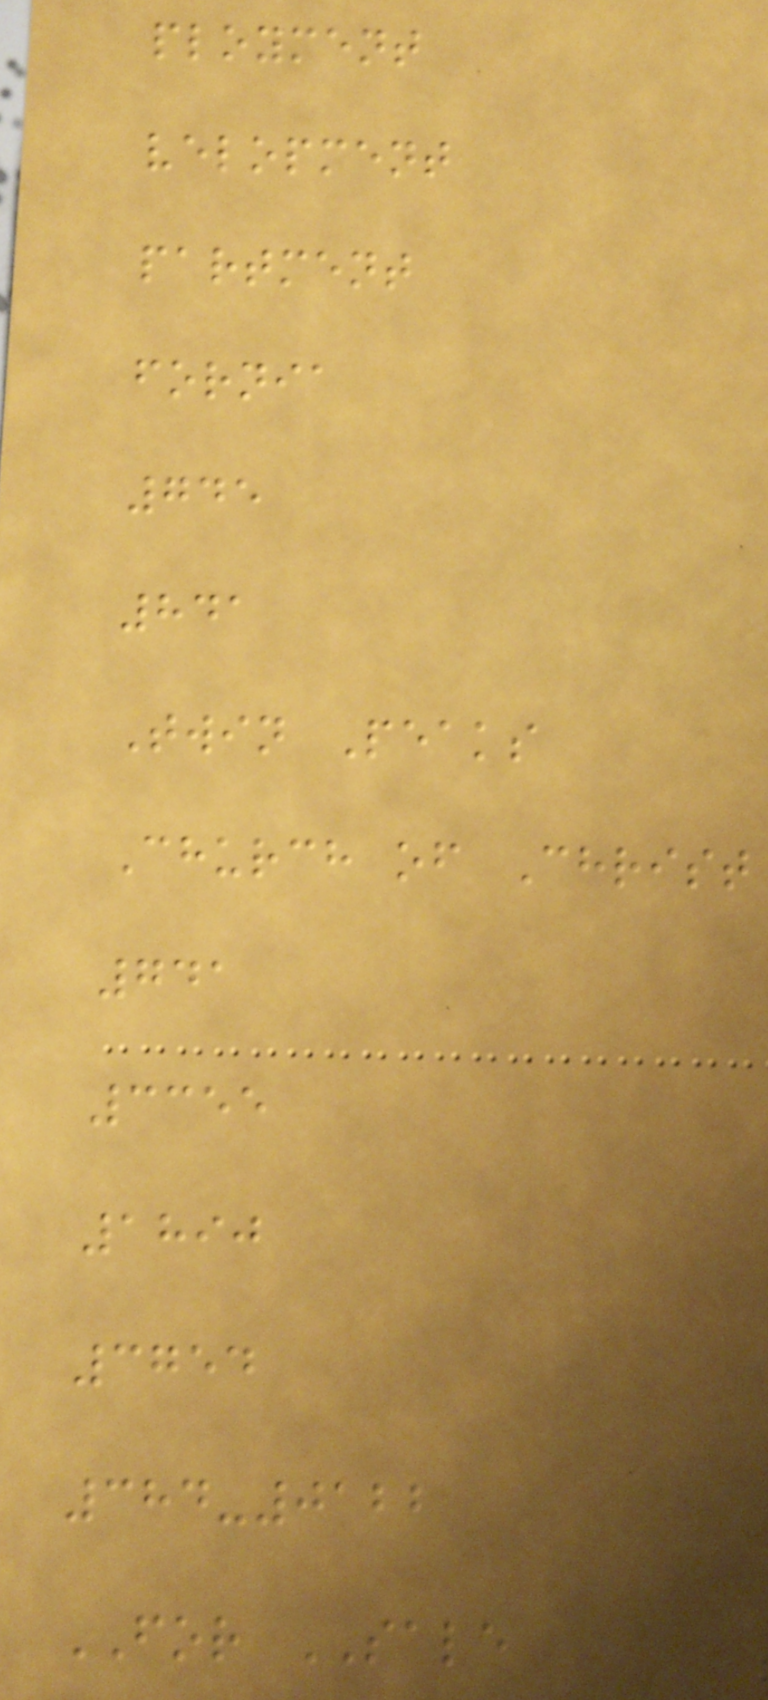ployment
velopment
partment
fornia
745
841
Twin Peaks
Church of Christ
741
3355
1890
3754
384-0122
FOR SALE
